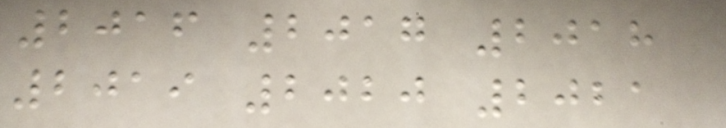2016 2017 2018
2019 2020 2021
